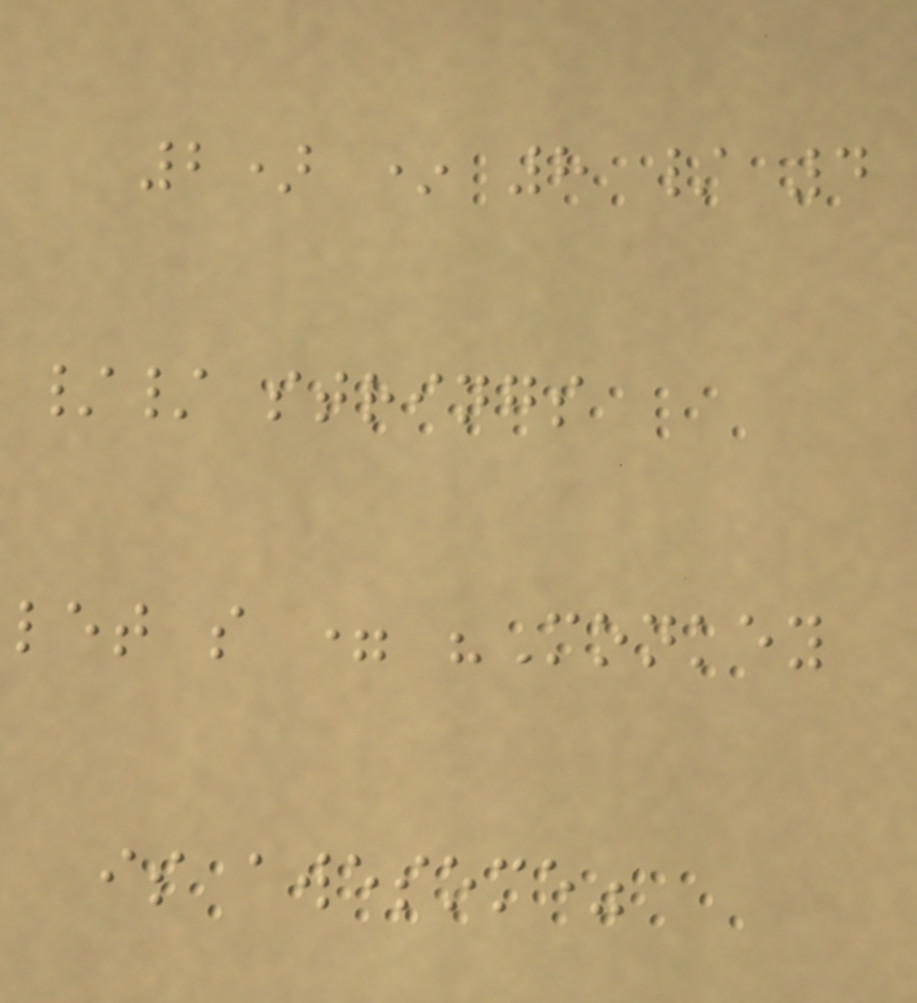2) * 8 / 4
// strings
let s = "Monkey
is awesome"
